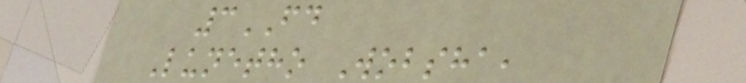3FD
Lunetho Wobsha,
